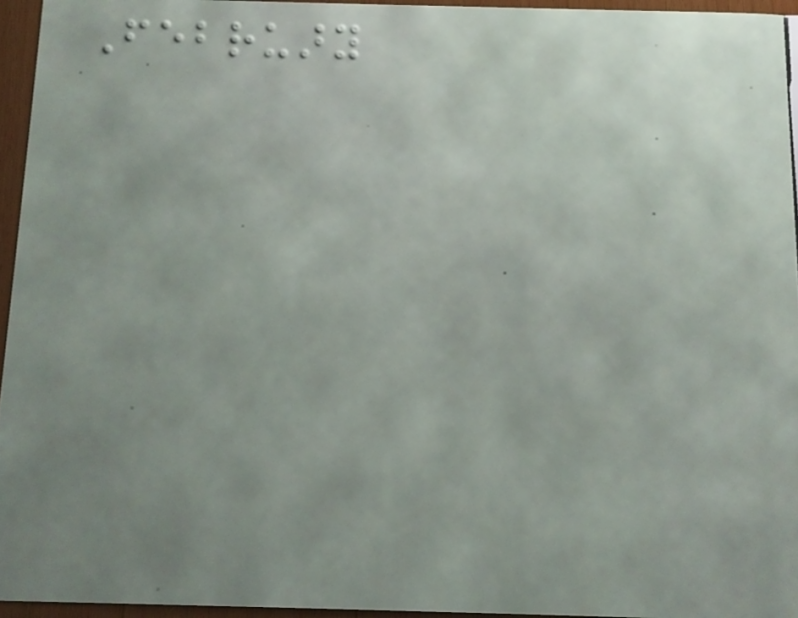February
